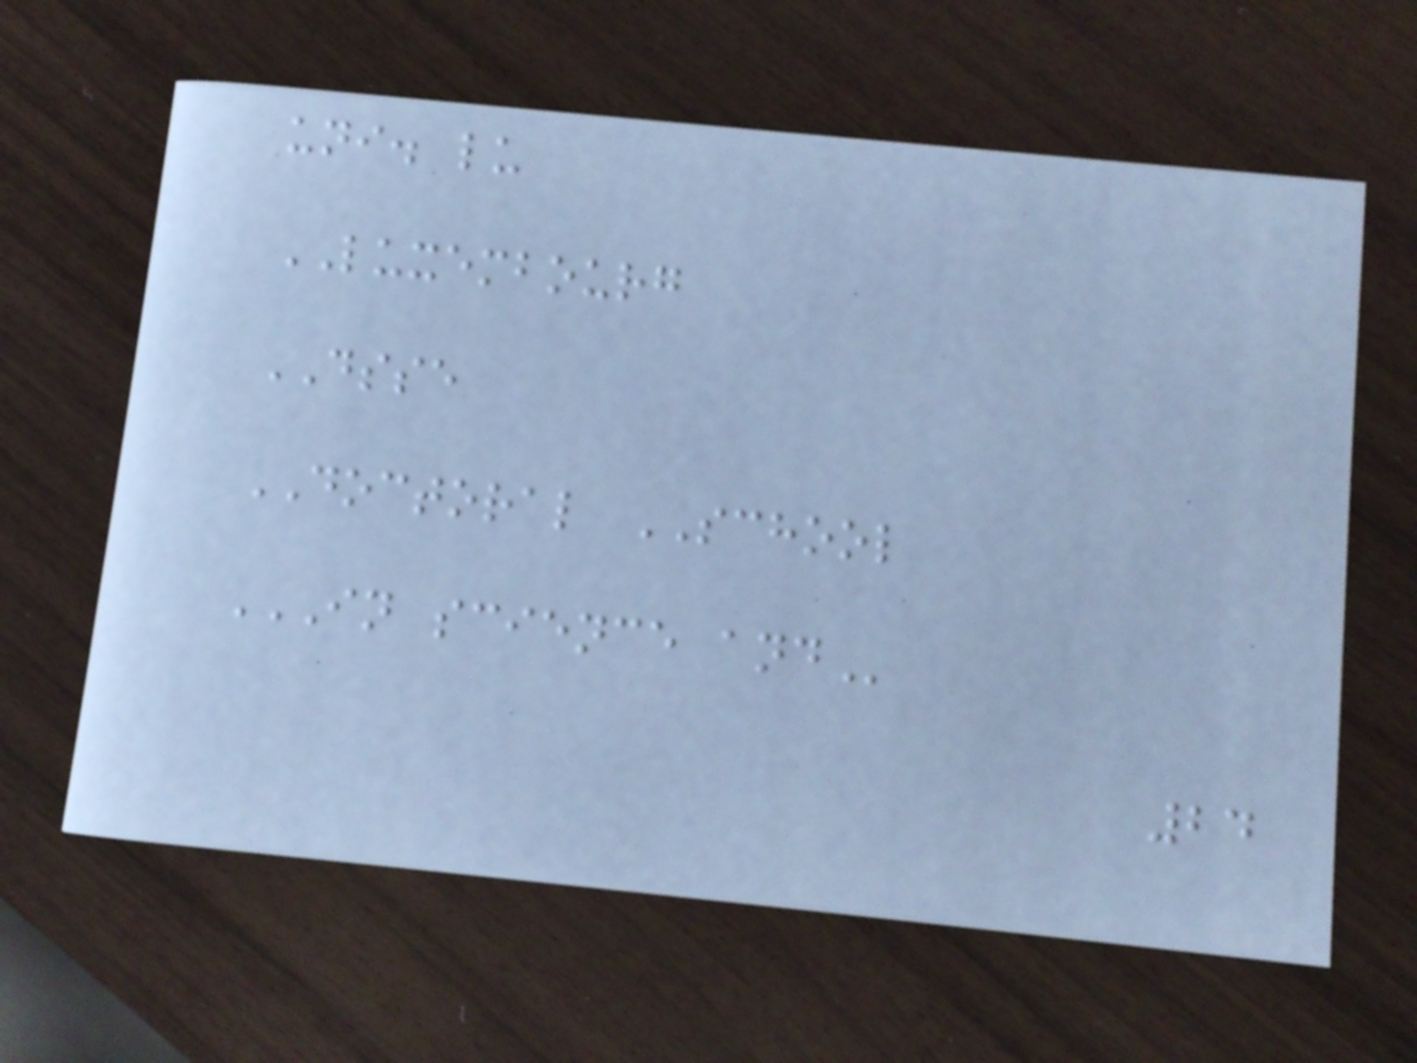uni. lu
LUXEMBOURG
DSSE
DOCTORAL SCHOOL
IN SCIENCE AND
24
